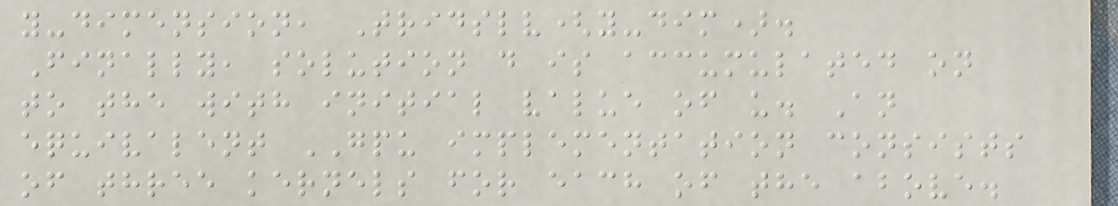y-dimension, Tridslv(y-dim).
Finally, solution d is accumulated on
to the with initial value of u. An
equivalent GPU implementation consists
of three kernels for each of the above.
